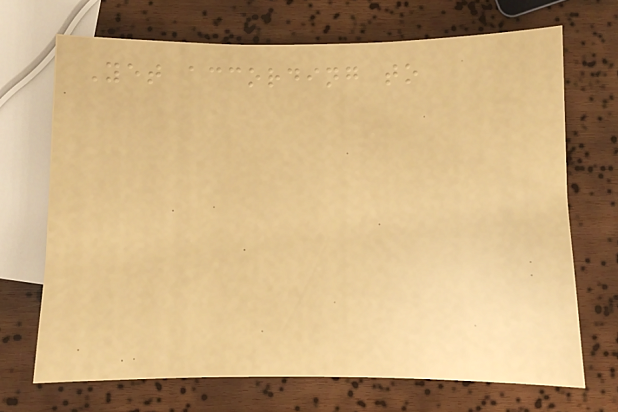Yet according to
